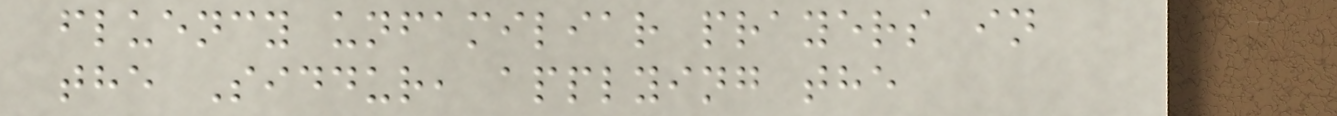fluency unfamiliar prayers in
the Siddur, applying the
